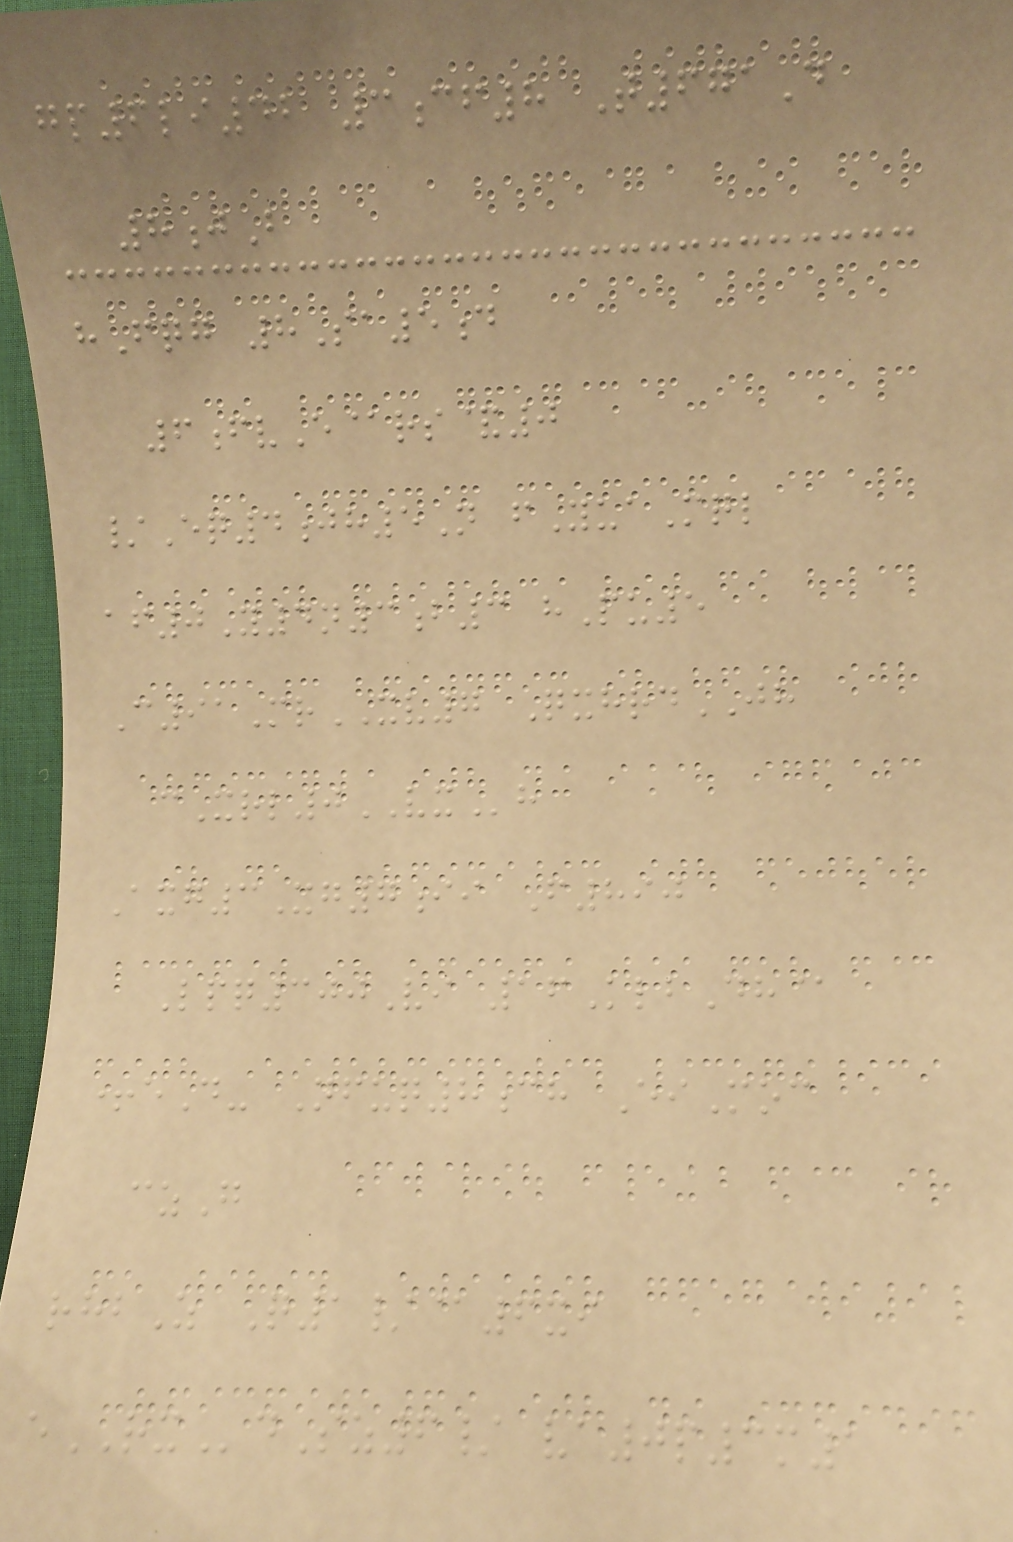gp6li42 3cf8 T671D
8jB
hFqg 8Sa5d
6fvE@rs&0
/Eq4jh5N fYuaMql
af0Y4n3b3 hPu5
C91MrXV7 QxhrdJH
cXrl0VXh
Axg3Xg7ii F890
Lpq300Vi 16KlbDh@
+eD- Nfuq8ch EiMoc
czG
rhbZ Q1/@6xi
eRXdSz6/ va0p3m1
